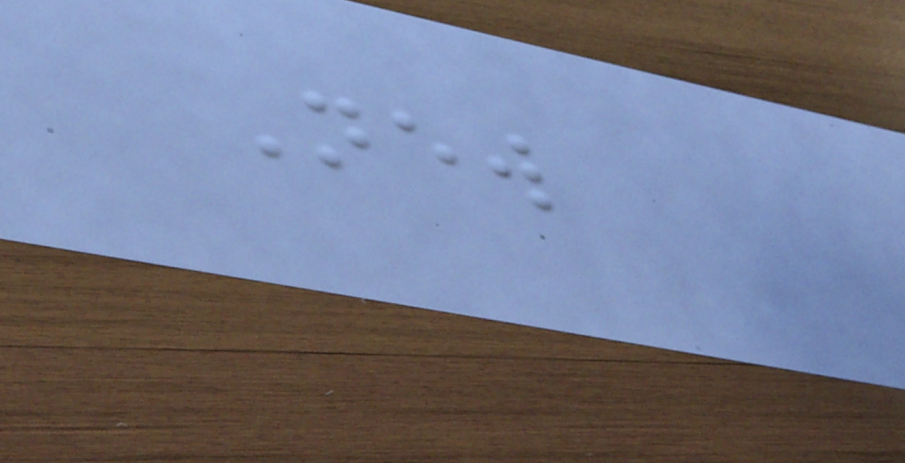New
